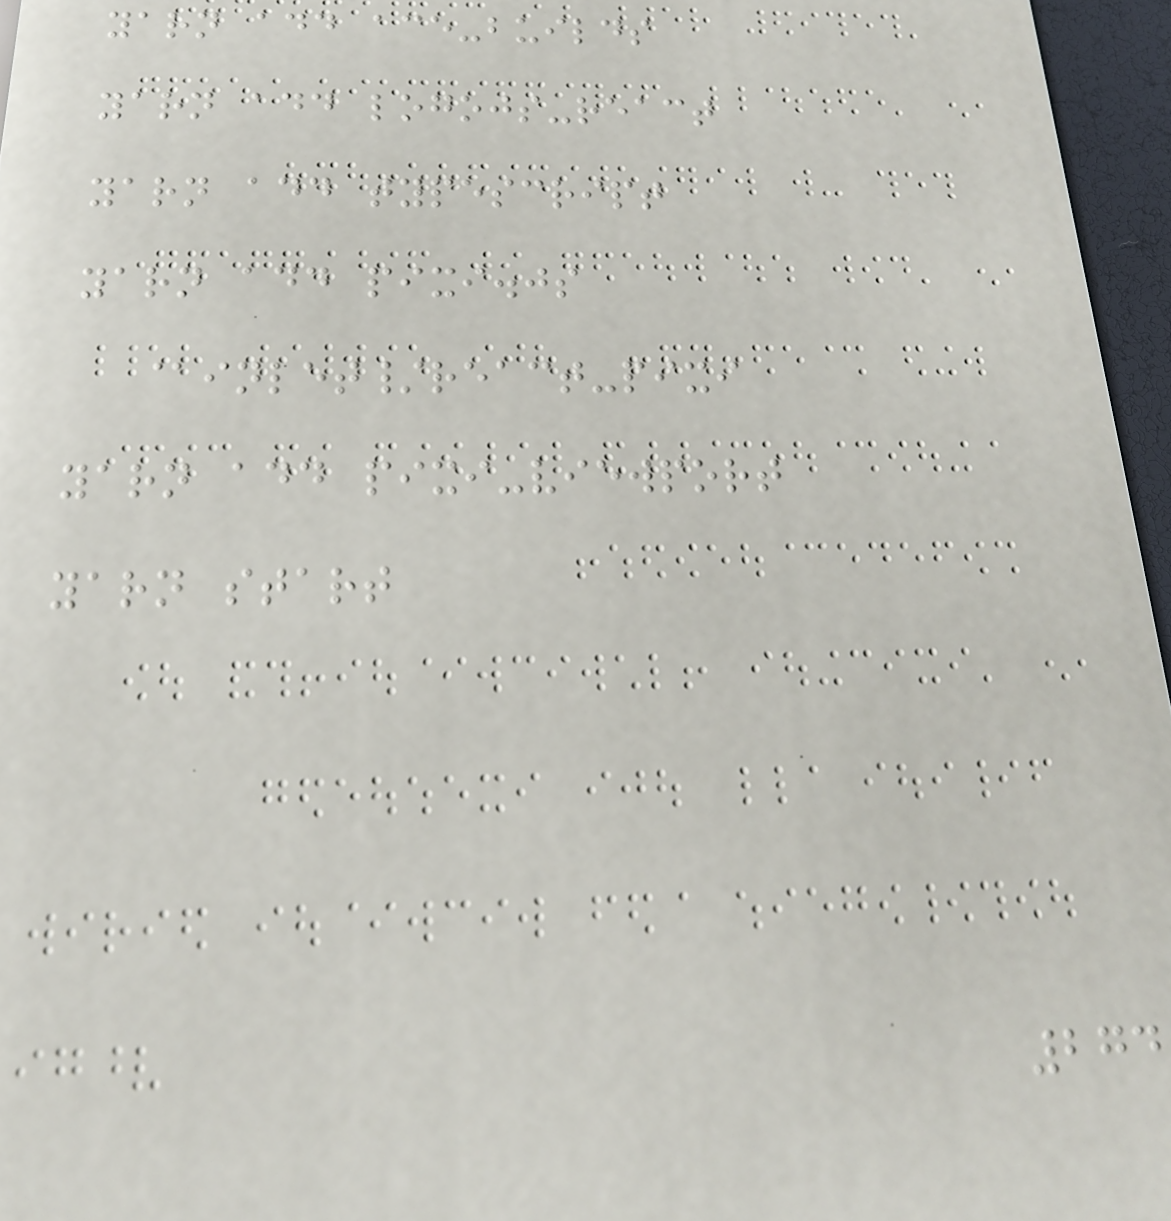yarn add ace-builds
yarn add logojs-react
yarn add typescript
yarn add pixi.js
@inlet/react-pixi
yarn add pixi-viewport
yarn start
274
